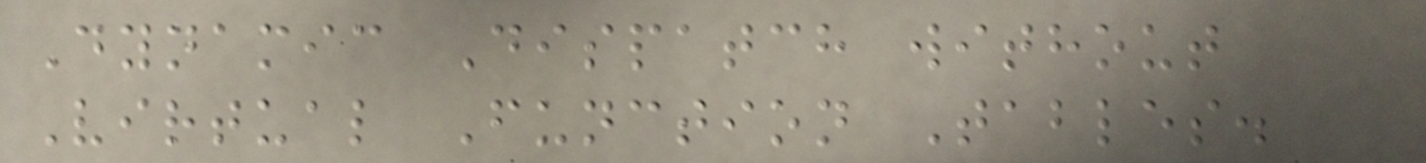Dynamic Dispatch without
Virtual Function Tables.
